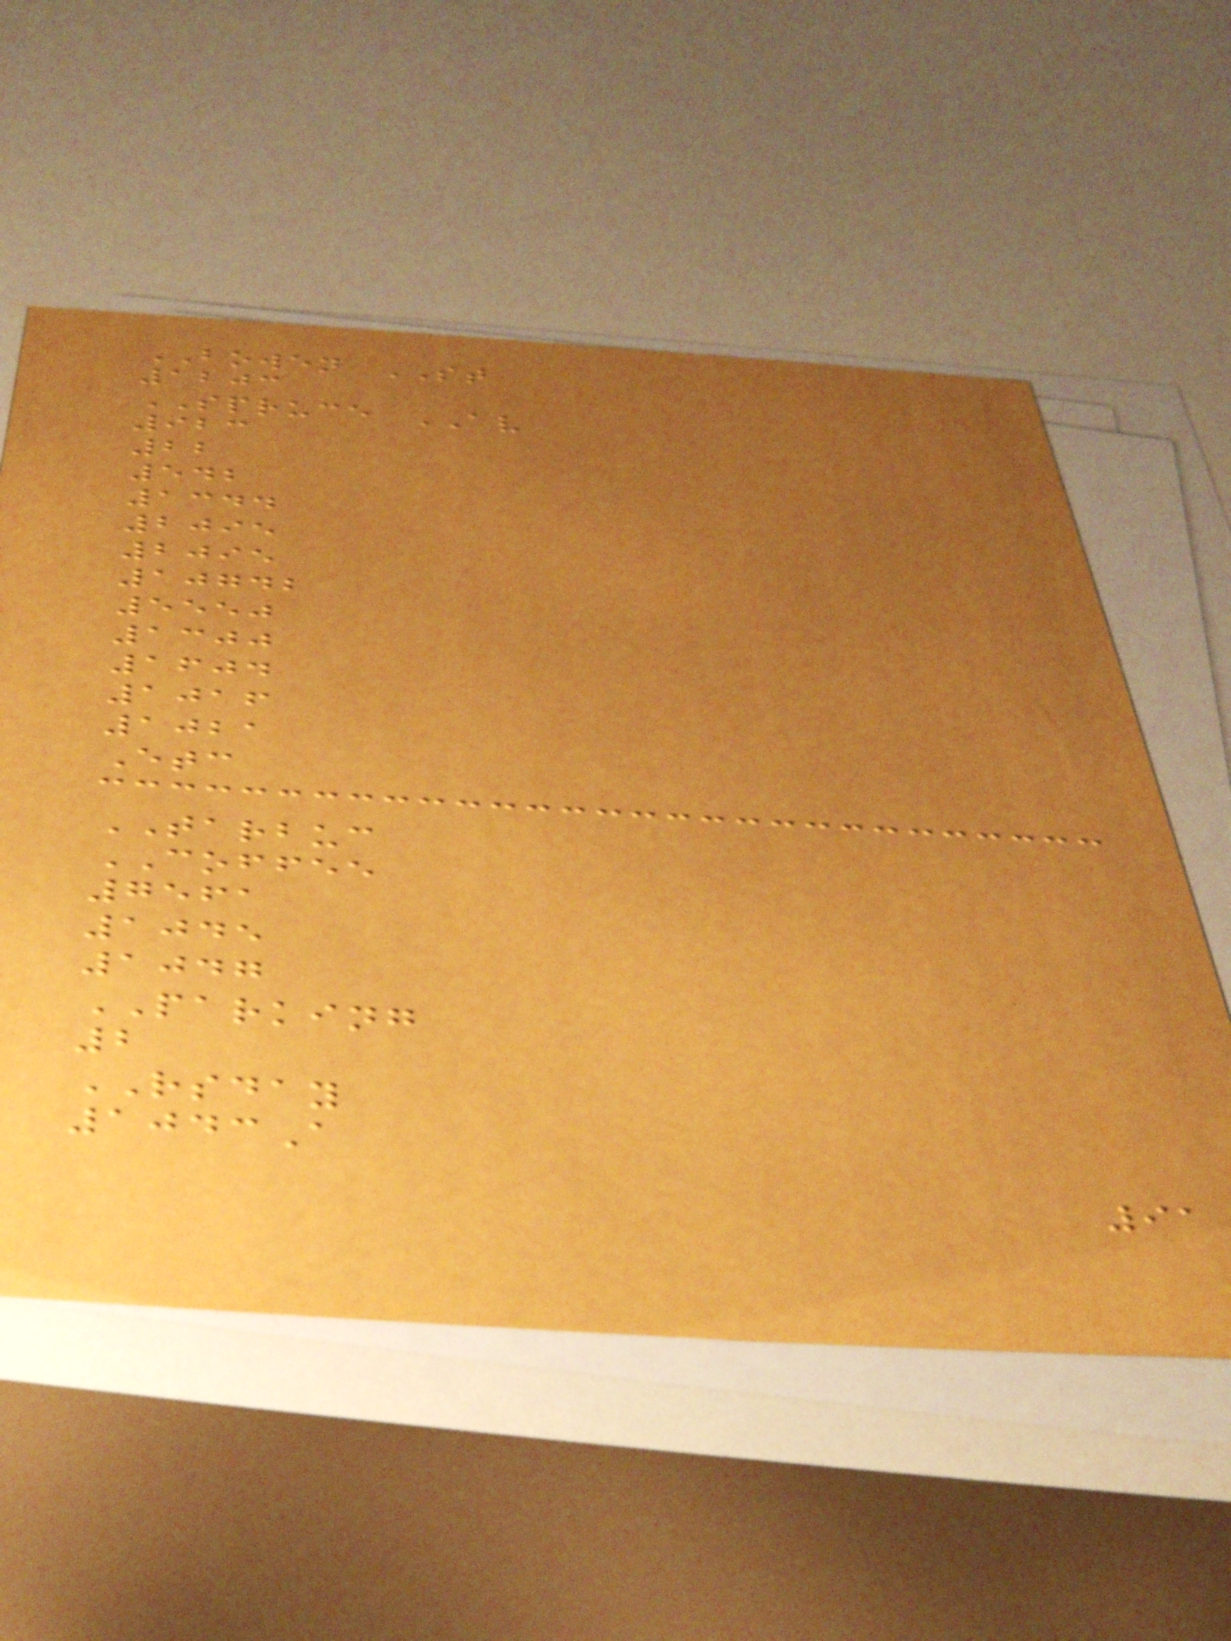BOWEN ST
1203
SPRUCE AV
923
22
542
1344
2095
2095
10742
5550
1300
1604
1016
1021
Etc
TARBUC
COFFEE
7561
1045
1047
PARKING
2
RSDAY
1043A
91
